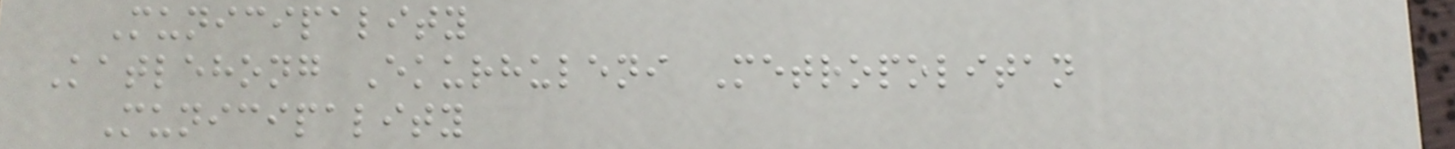Municipality
Katlehong Ekurhuleni Metropolitan
Municipality
